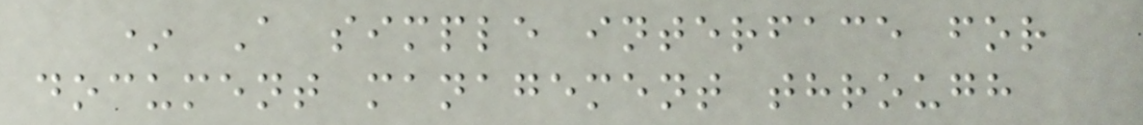* A simple interface for
document management through
